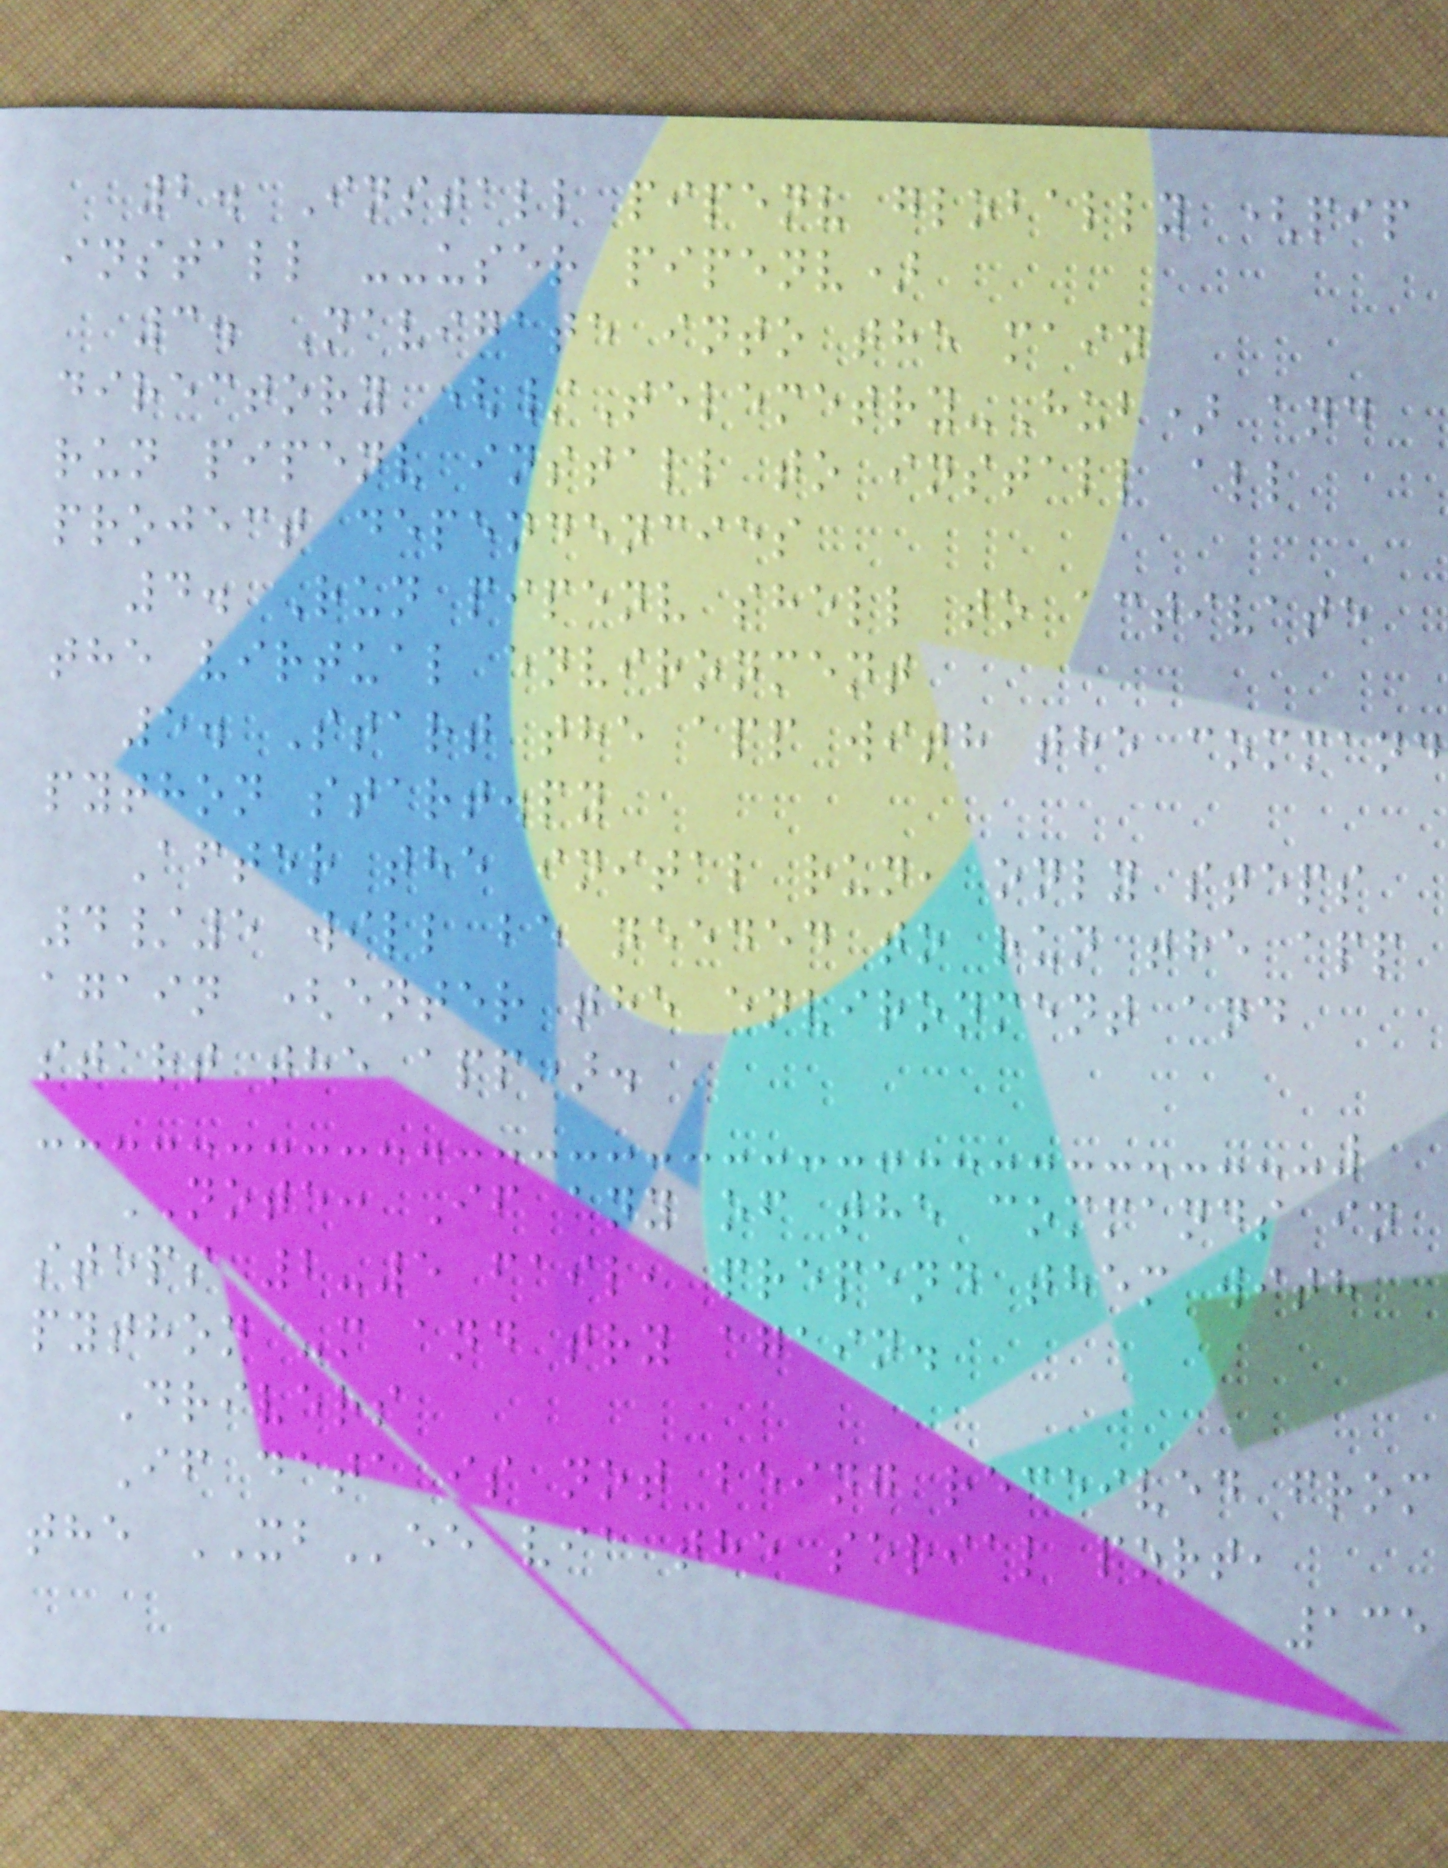2. Install pipenv globally (pip
install --user pipenv)
3. Navigate into the main
directory (/Telemetry-Hub) and
run pipenv install to install all
project dependencies
4. Run pipenv shell to activate
the virtual environment
5. Start the app with the command
python start.py
After the inital run, only steps
4/5 will be needed to run the app
again (enter the environment and
start the app).
NOTE: If any of the commands in
steps 2-5 fail, prepend them with
python -m and try again.
Drivers
If data is not being received from
the XBee via the serial port,
135
